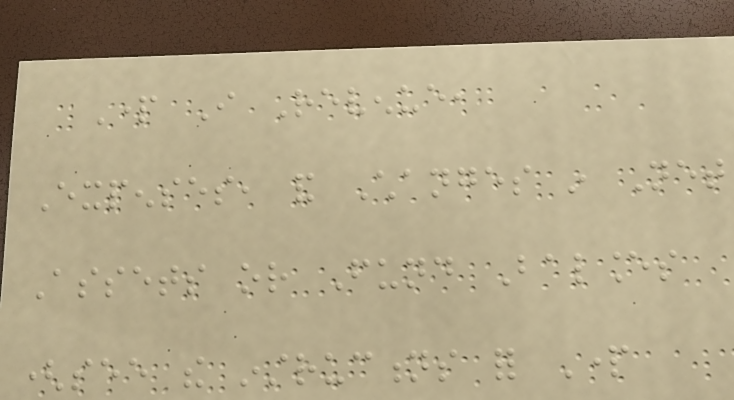Part I Revenue,
Expenses, and Changes in Net
Assets or Fund Balances
(see the instructions for Part
